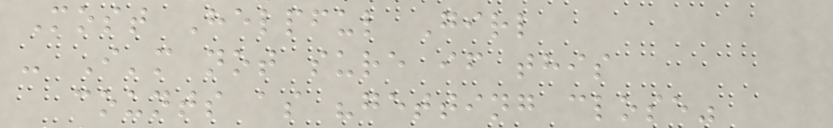Most Helpful Girl
- I'm not sure if this
counts as "getting close"
